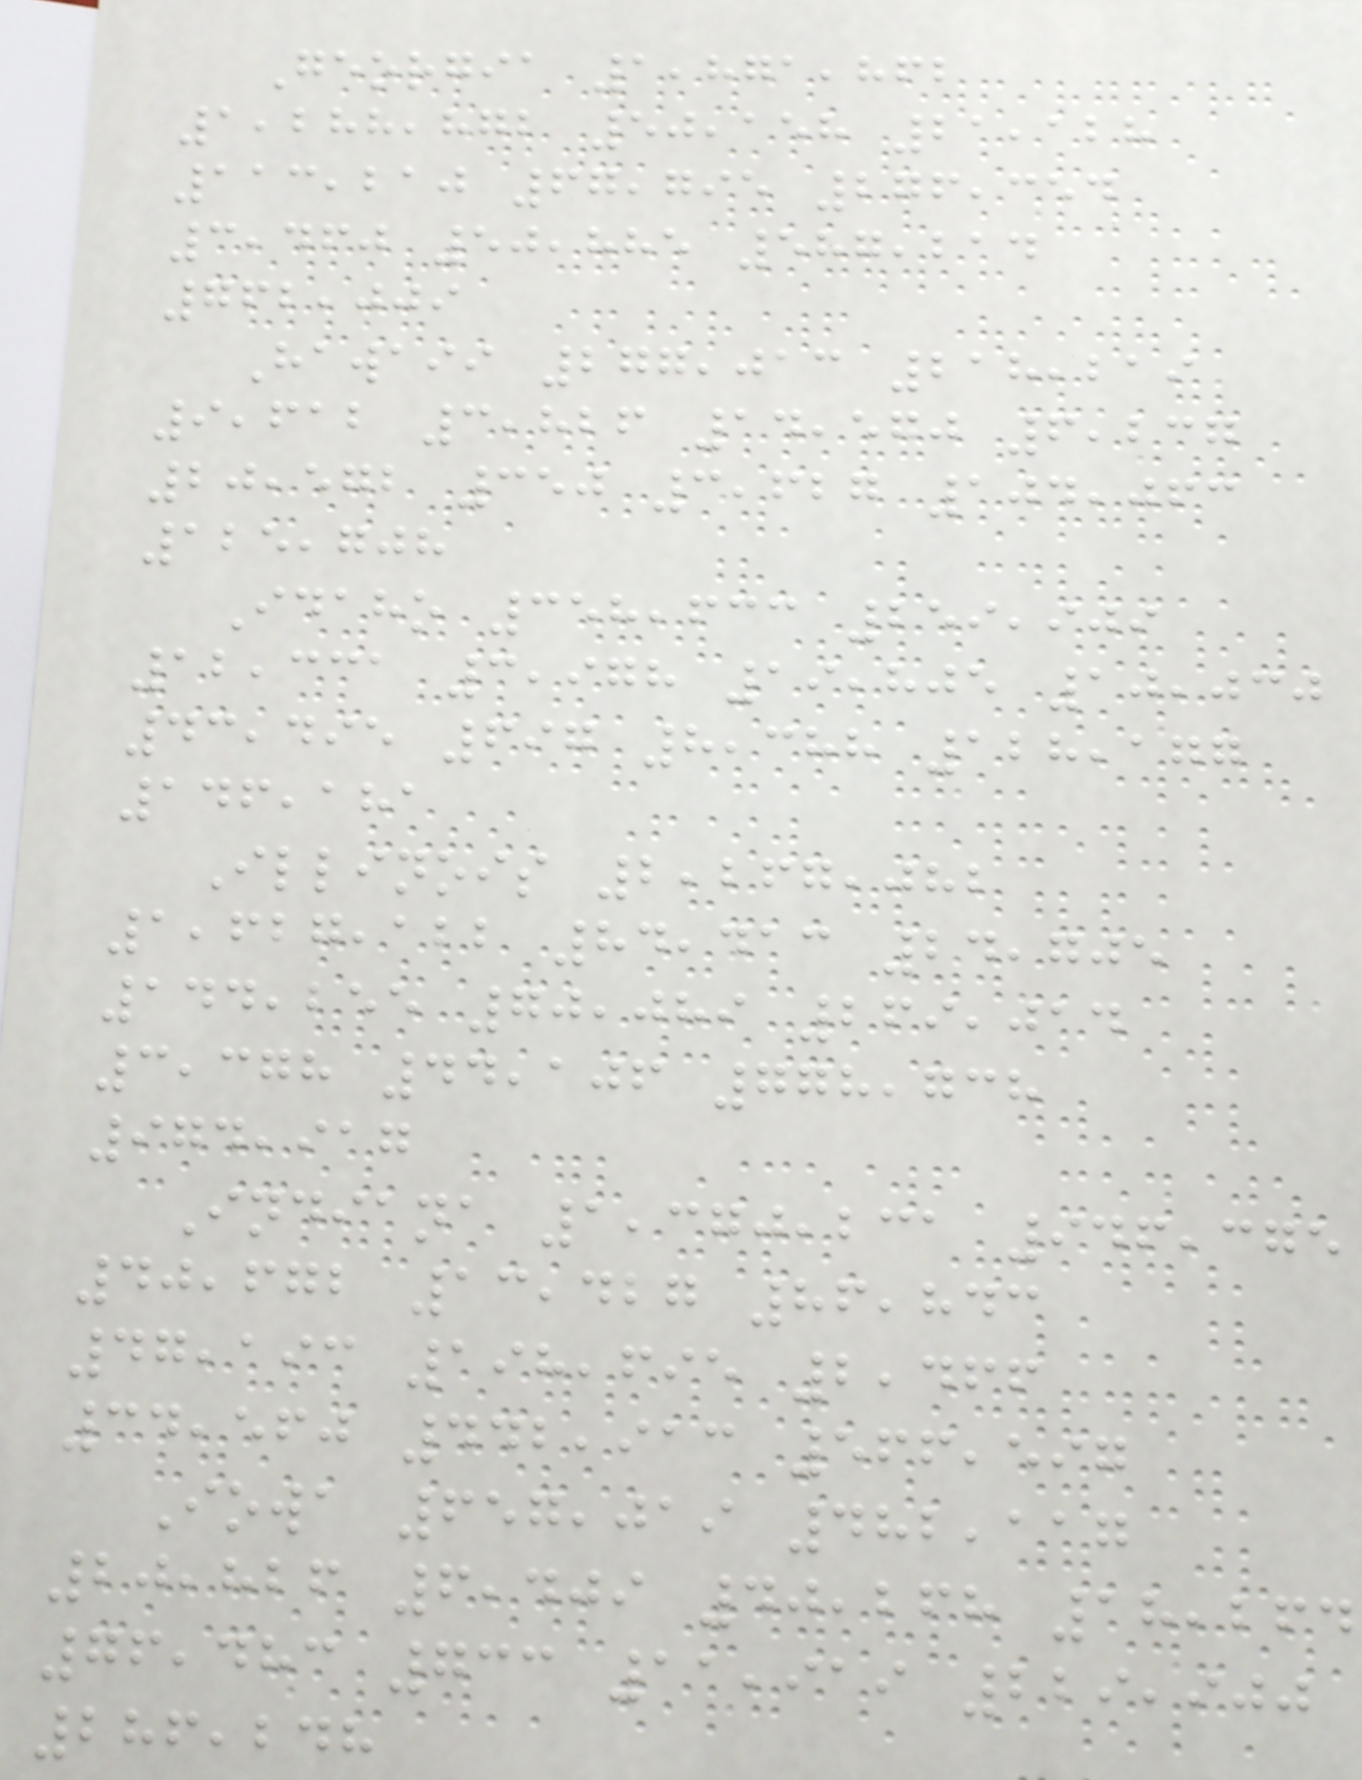Georgia 1,871,862
1,288,872 50,158 21,128
113,210 67,795 276,354
3,460 50,885 587,214
762,009
Hawaii 277,013 218,219
9,612 3,826 14,570 6,237
20,572 350 3,627 104,063
125,708
Idaho 358,633 259,909
12,331 3,978 19,805 10,030
43,495 697 8,388 128,177
146,181
Illinois 2,267,082
1,627,122 84,413 24,705
144,255 70,089 269,014
3,378 44,106 778,738
974,917
Indiana 1,370,231 946,375
40,672 13,427 86,843
47,193 198,695 2,466
34,560 442,913 566,597
Iowa 657,019 482,117
20,826 6,409 40,268 18,264
76,483 733 11,919 229,900
286,248
